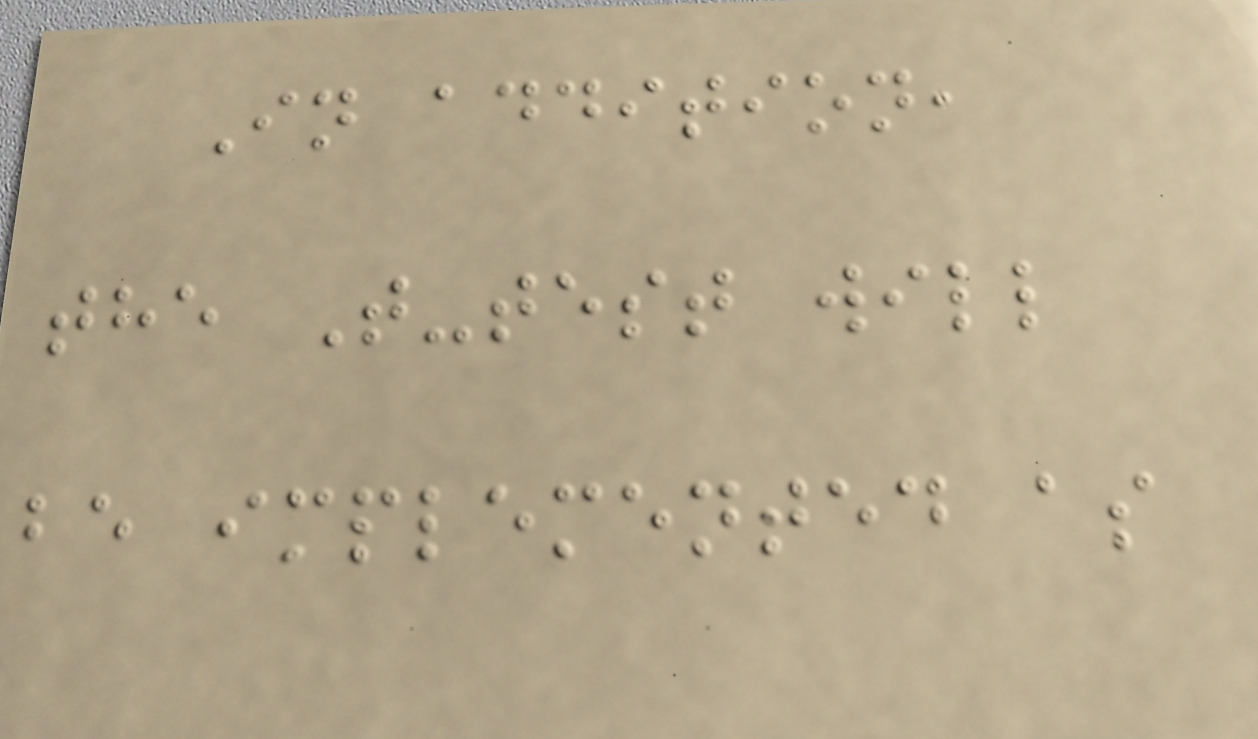In addition,
the T-test will
be implemented as
